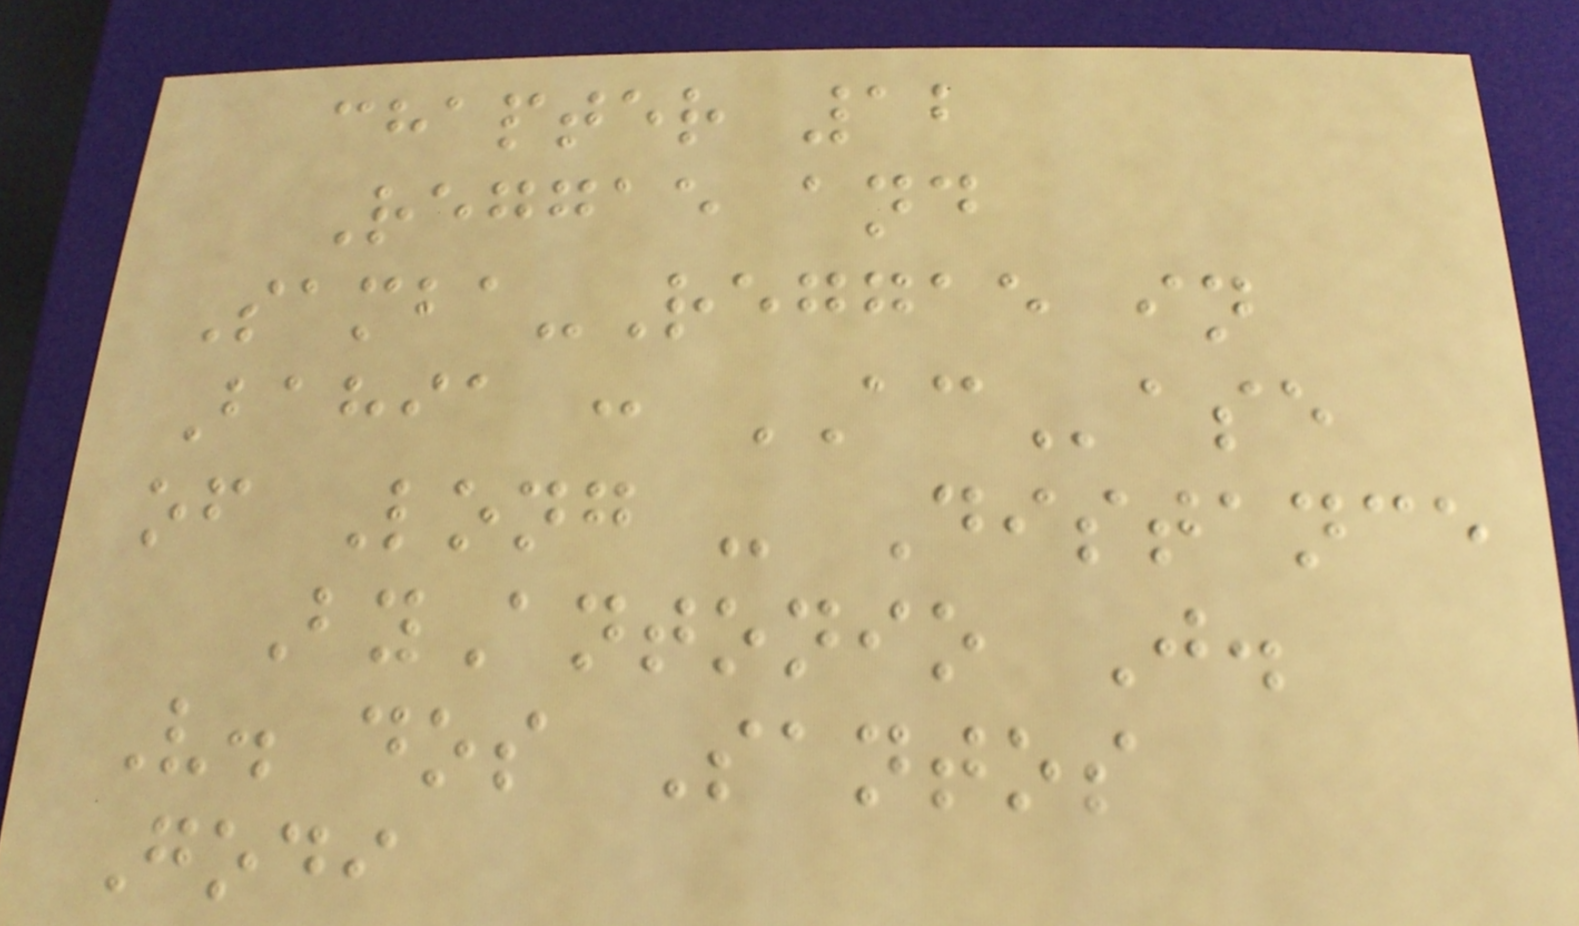chapter 12
Reggae and
Samba-Reggae in
Bahia : ACase
of Long - Distance
ByAntonio J.
V. dos Santos
Godi
